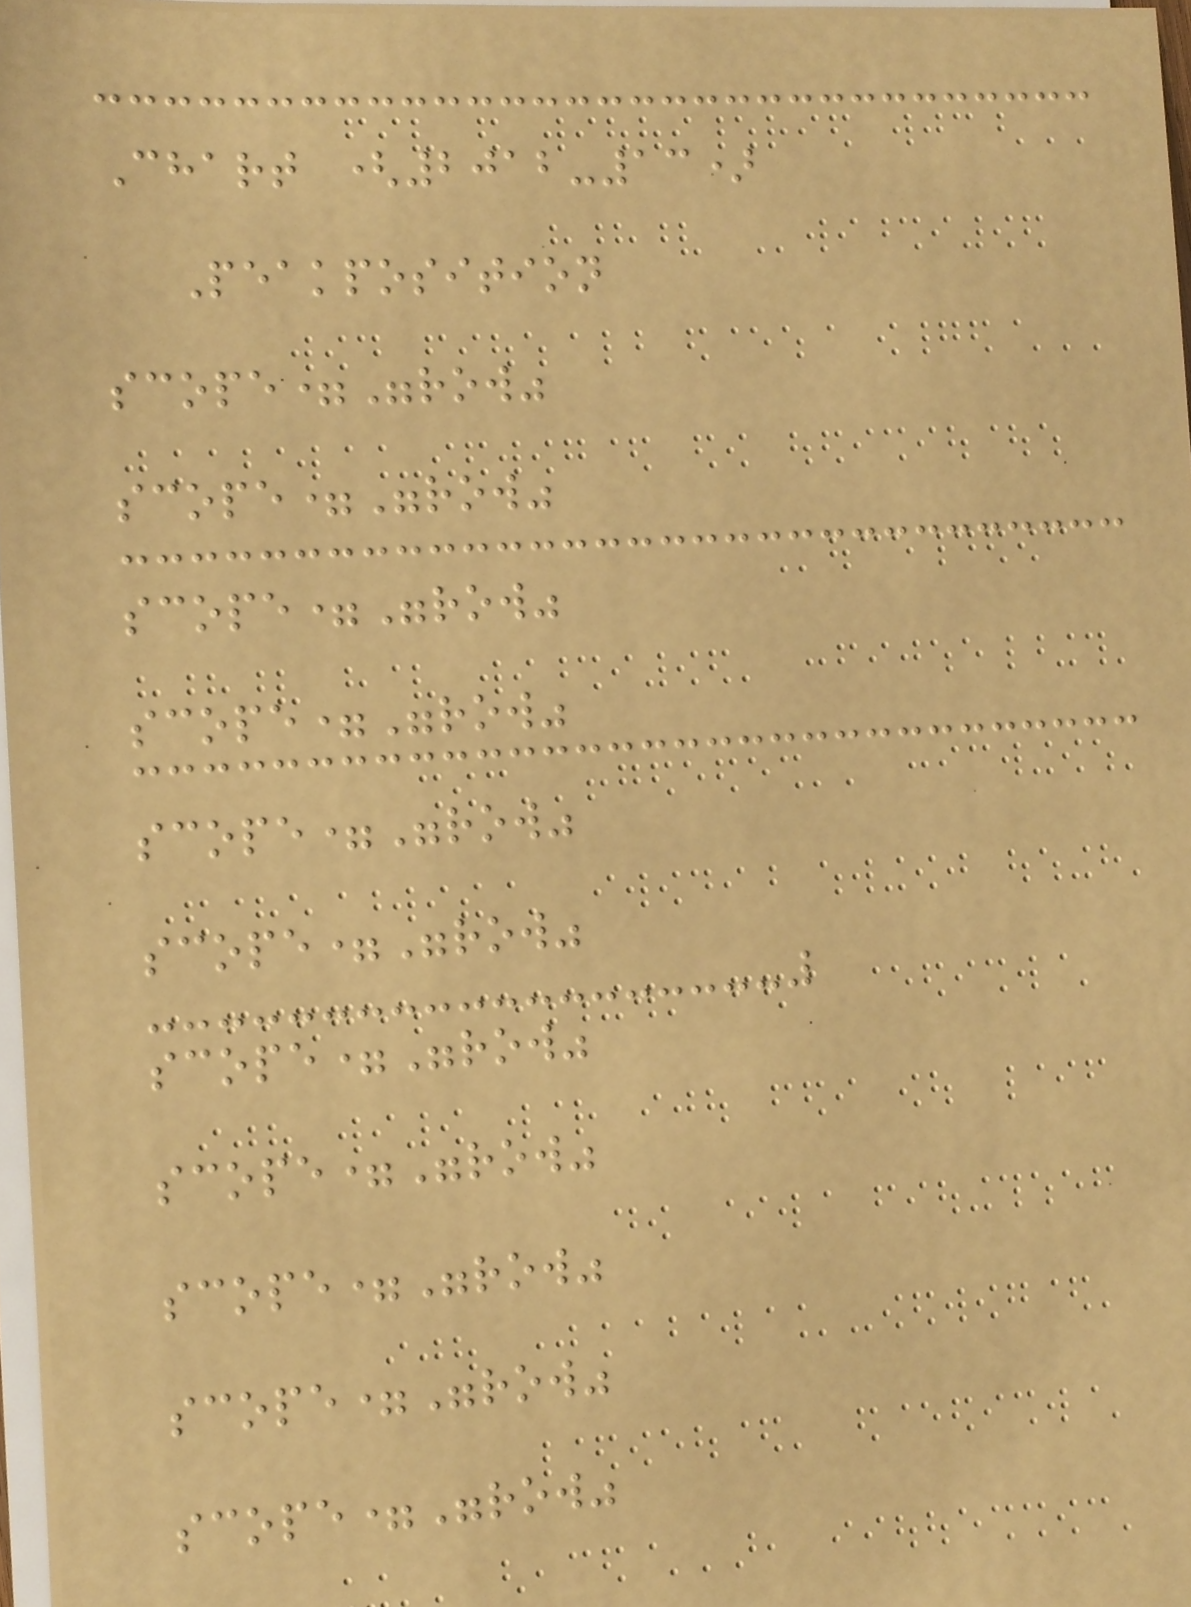Chart (2012-13)
Peakposition
scope="row"
scope="row"
scope="row"
scope="row"
scope="row"
scope="row"
scope="row"
scope="row"
scope="row"
scope="row"
scope="row"
